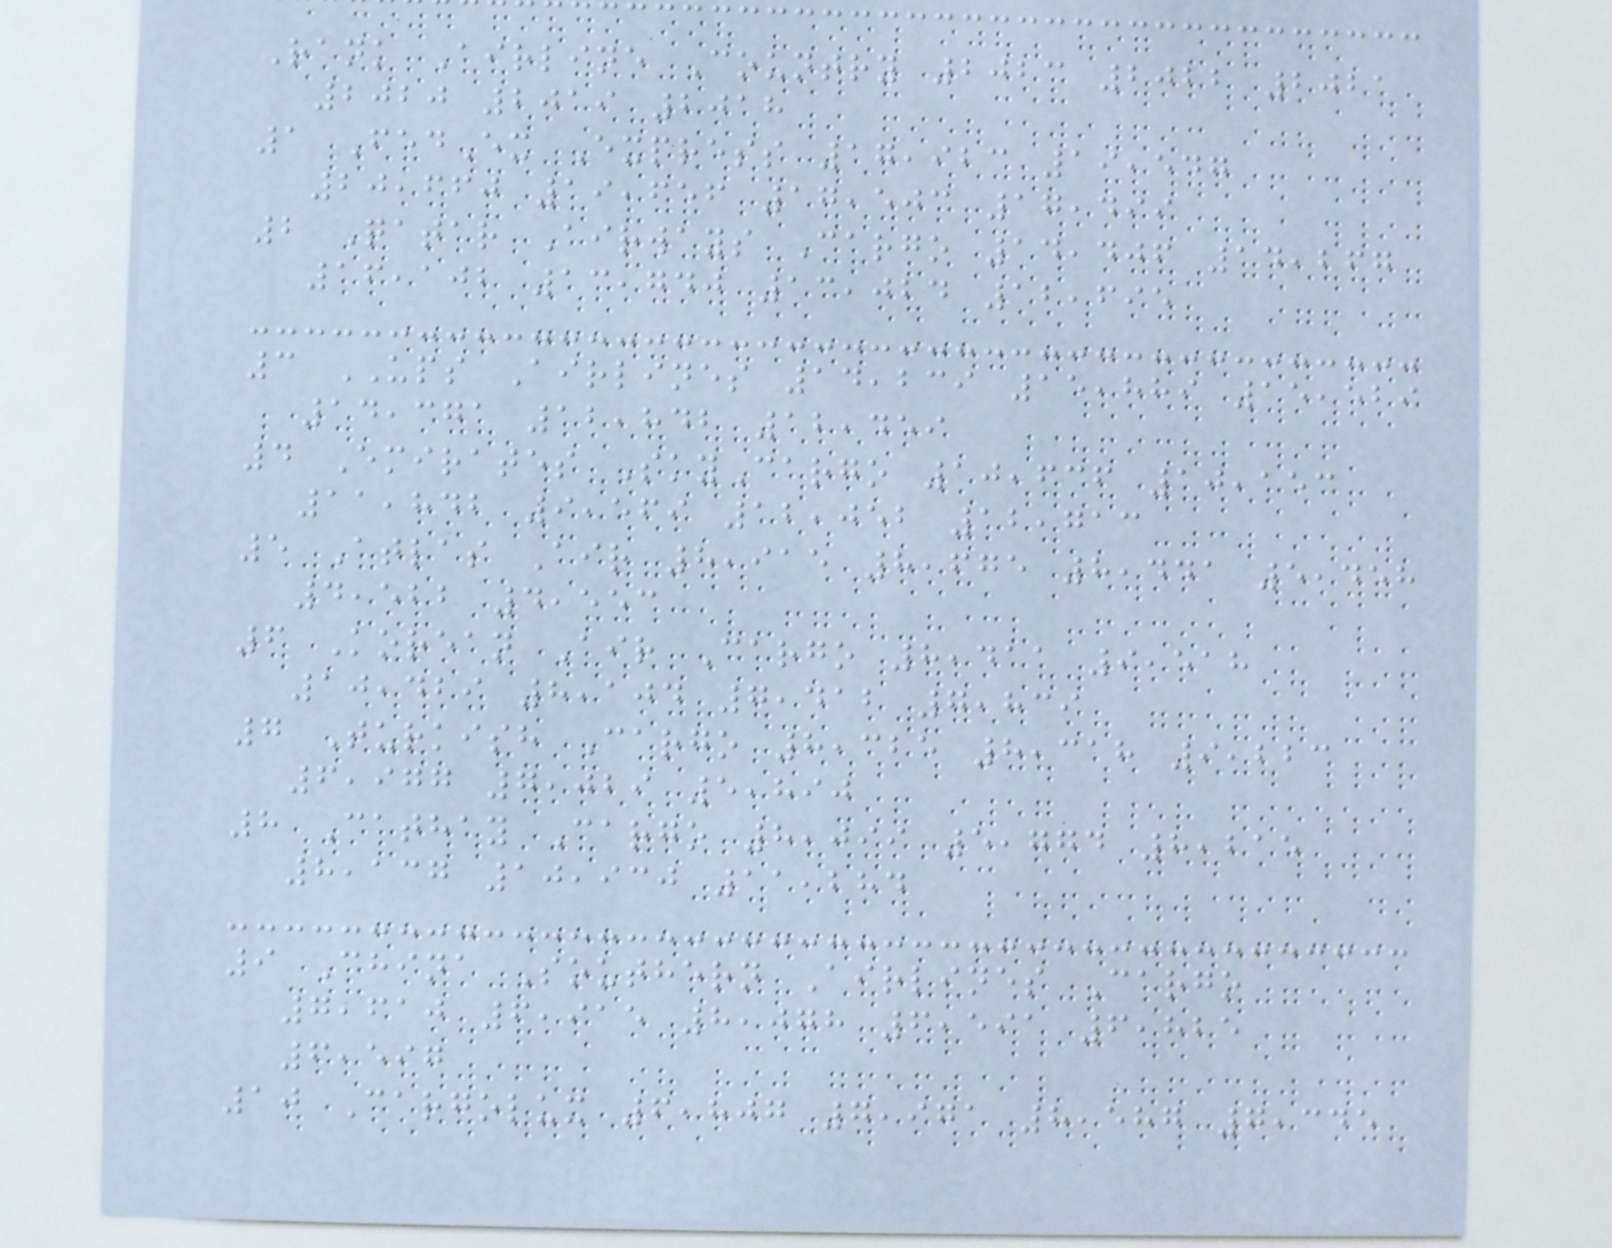Rank Airline Country 2023 2022 2021
2020 2019 2018
1 FedEx Express 17,923 19,547
20,660 19,656 17,503 17,499
2 Qatar Airways Cargo 14,406 14,267
16,102 13,740 13,024 12,695
3 UPS Airlines 14,239 15,889 15,529
14,371 12,842 12,459
4 Emirates SkyCargo 10,636 10,153
11,842 9,569 12,052 12,713
5 Atlas Air 8,915 8,675 8,441 5,458
4,522 4,553
6 Korean Air Cargo 8,411 9,518
10,429 8,104 7,412 7,839
7 Turkish Cargo 8,325 8,318 9,223
6,977 7,029 5,890
8 Cathay Cargo 8,099 5,774 8,215
8,137 10,930 11,284
9 China Southern Airlines Cargo
7,610 6,915 8,078 6,591 6,825
6,597
10 Cargolux 6,807 7,971 8,587 7,345
